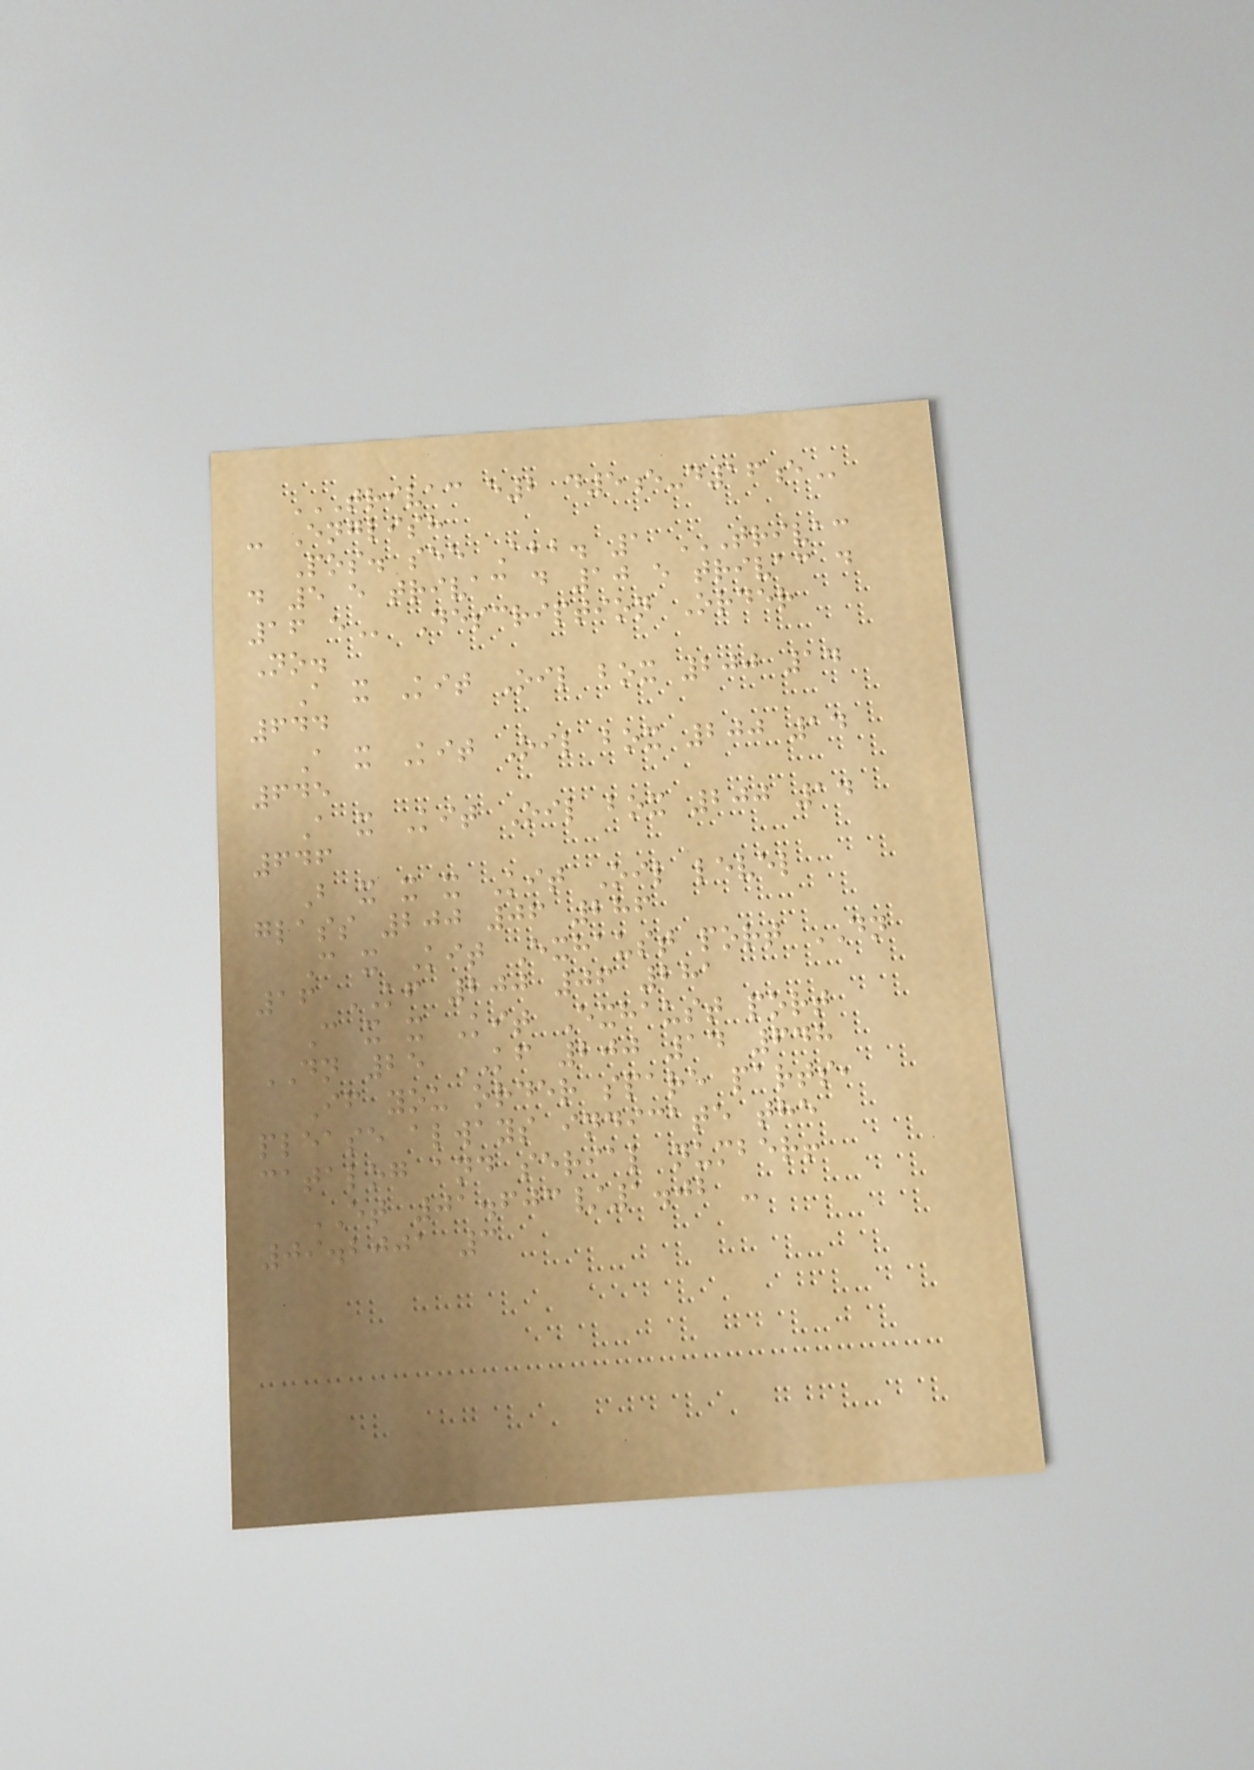TRIVAC E2 D5E-D16E
- English
Pos. see Abb. 1 TRIVAC
D 5 E TRIVAC D 10 E TRIVAC D
16 E Description Order
No.
A x Kit Oil box 200 14
644
A x Kit Oil box 200 14
645
A x Kit Oil box 200 14
646
B x x x Kit Oil level
glass 200 06 286
C x Kit Exhaust port DN
16 KF 200 06 281
C x x Kit Exhaust port
DN 25 KF 200 14 648
If you order spare parts,
please always indicate the
catalog and serial number!
ET 01.603/1.02 -
09.2001 3
